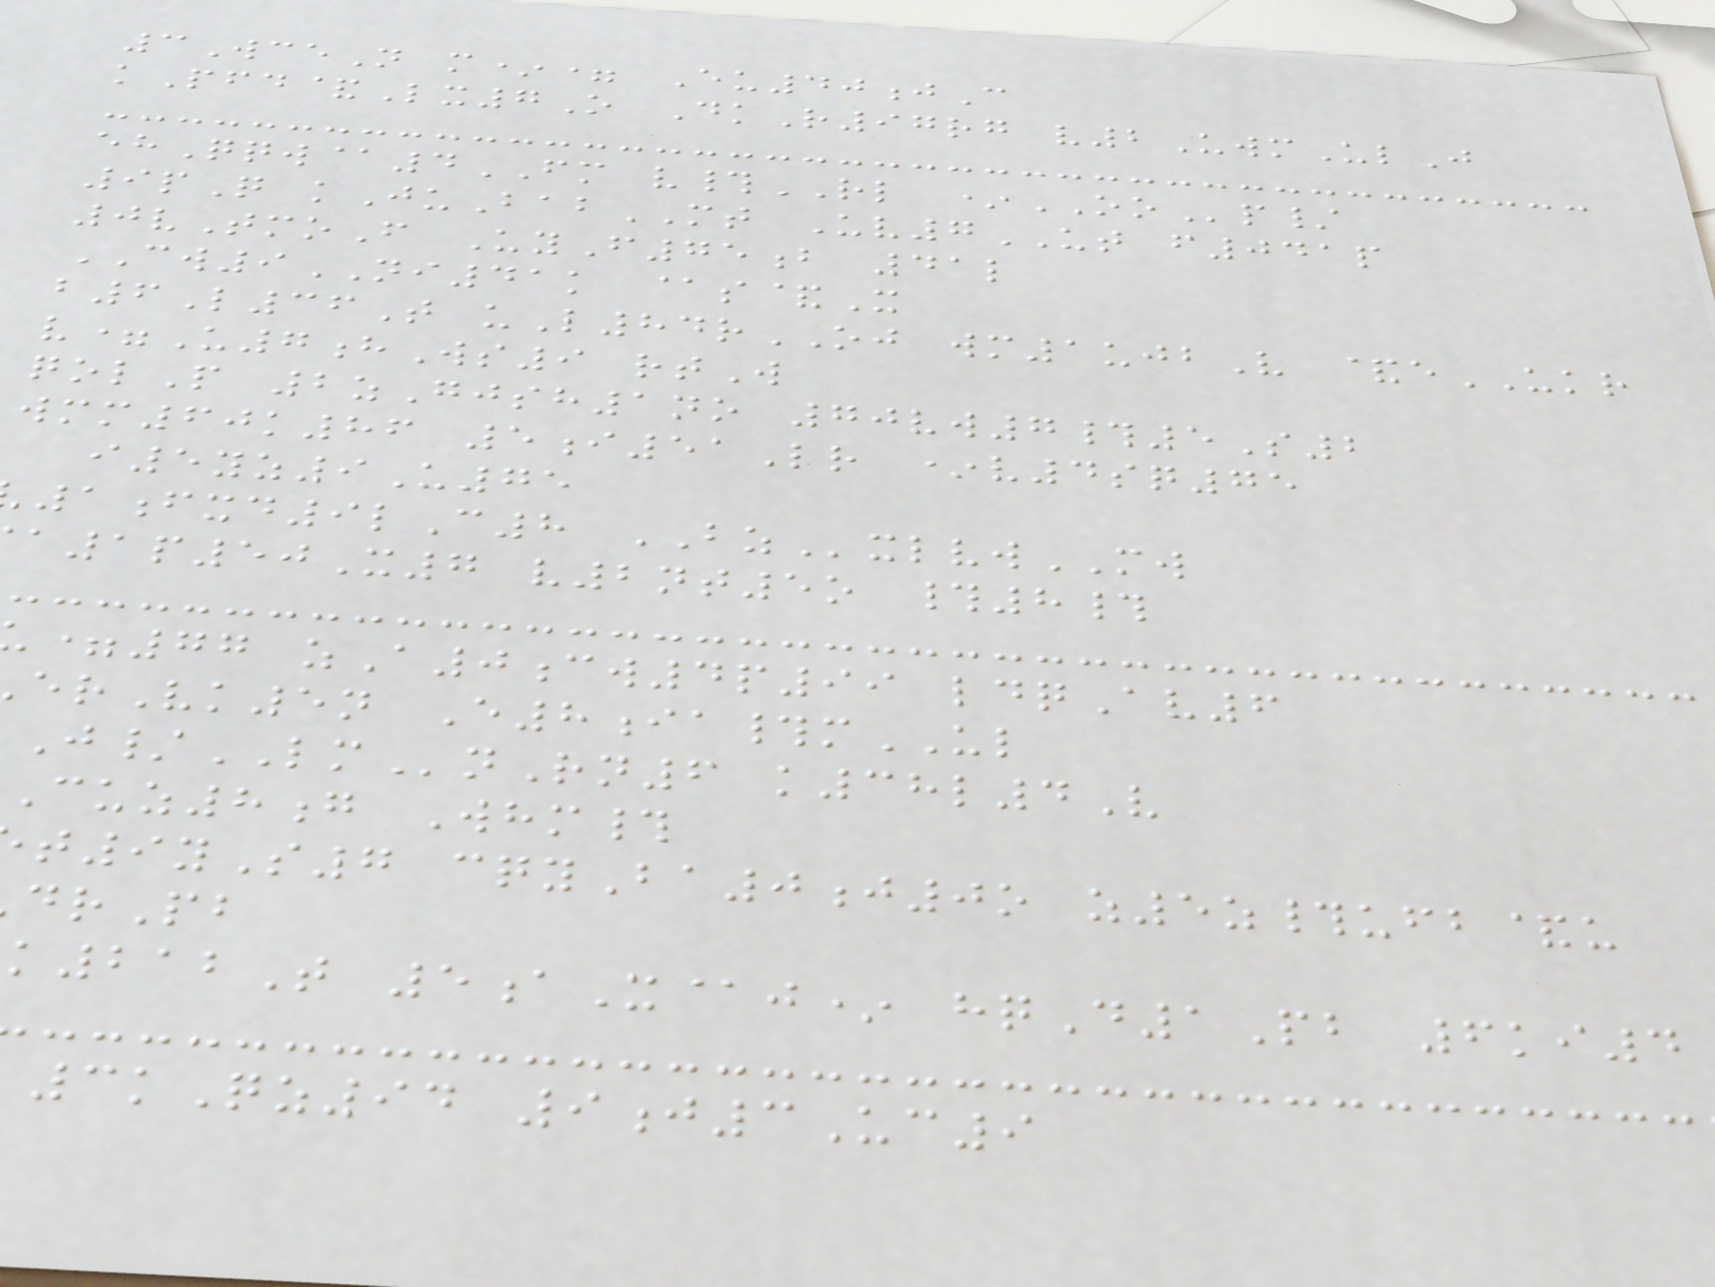3WceN m*= Eu40jC
kPfd&Lx7O DkR97rg v2UwmUlJ
ehQqw@4FM v#RL *OOp/
9pQ kJuBabMT Uv7UT f041p
0vTmoF UyF75b 41l
CW9NI41k @s&X
b6L36T uL84rOJ wm1ujbV &eUKR
v=U7hWs9 rtW
qolP 2zGjsh1no 70vw7#5S2
wmm60k86 5i51Lr *v4sq75
i5yz9U75
1fxd9lC8 BZxlvwMW
1p50X7 v2nt5o #8#
=77 zA0cw4p99 ldqAv6
rVk5n E8ia#mUL
J/LMnRn6 k38l4V
cuz8g Whm#
t9yS7 cqyBa0j0o z5z#ufb&u
rPb
212T 5aX@j* hqD1Pb 6ki4
3kQz94 9j3Uc9
